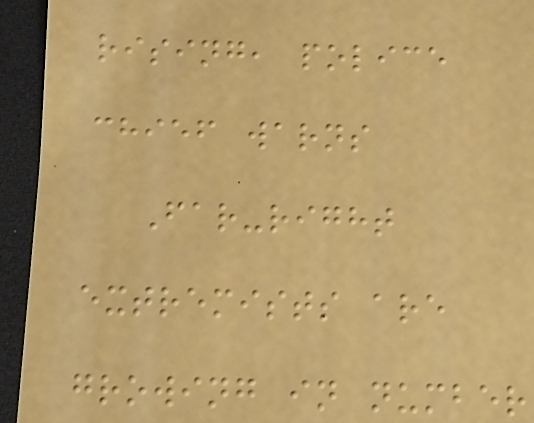rising, police
chief warns
Far-right
extremists are
growing in number
